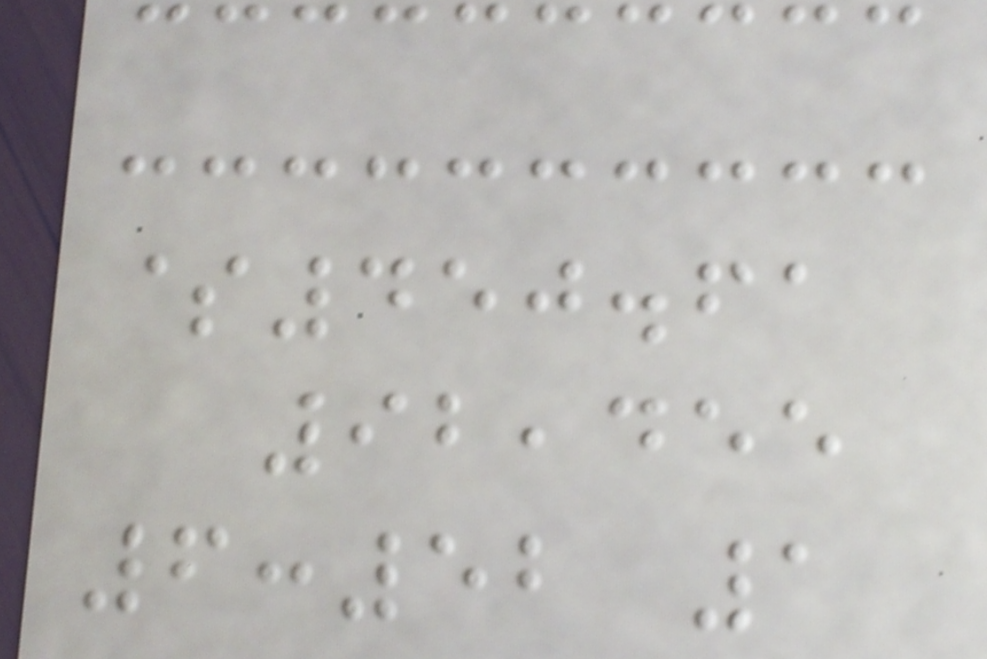$450.61
92,455
6:52 1
